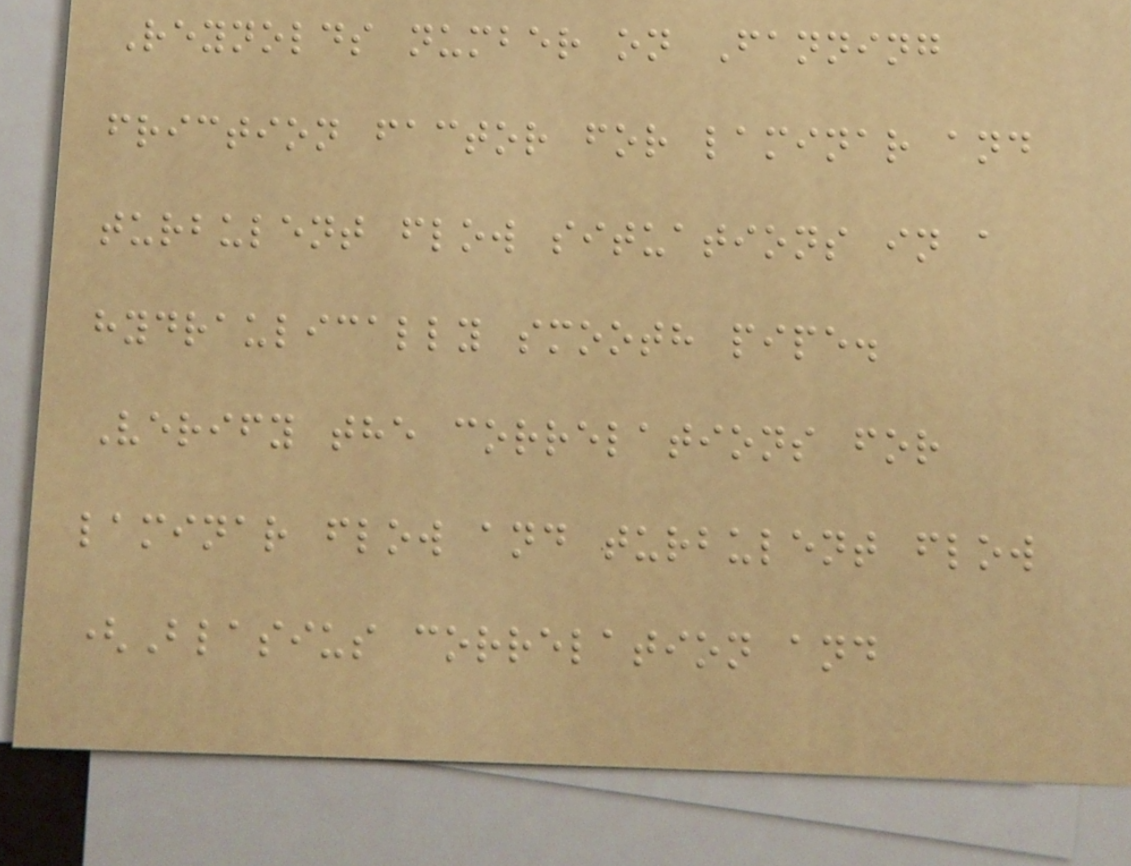Reynolds number on Fanning
friction factor for laminar and
turbulent flow situations in a
hydraulically smooth pipe.
Verify the correlations for
laminar flow and turbulent flow
(Blasius correlation and
